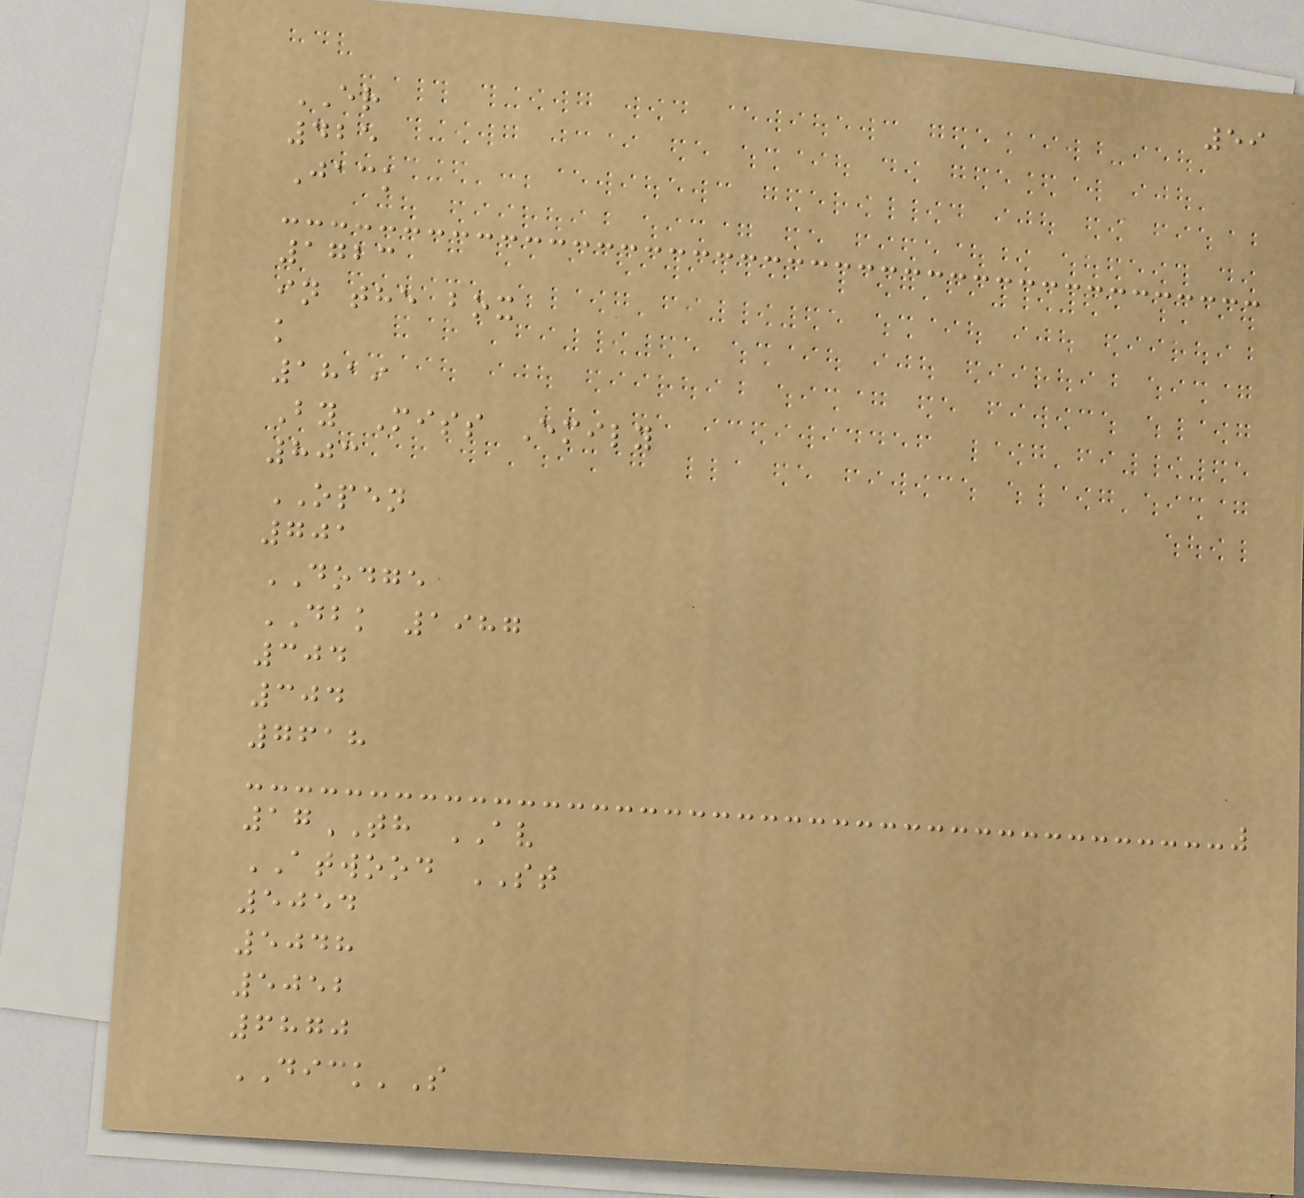59
ER
425
Jack
1723
in the box
k
1819
By Miss Emily
803
OPEN
701
DODGE
DBK 1987
304
304
7618
17TH AV
ATWOOD ST
5054
5048
5052
6870
DICK'S
